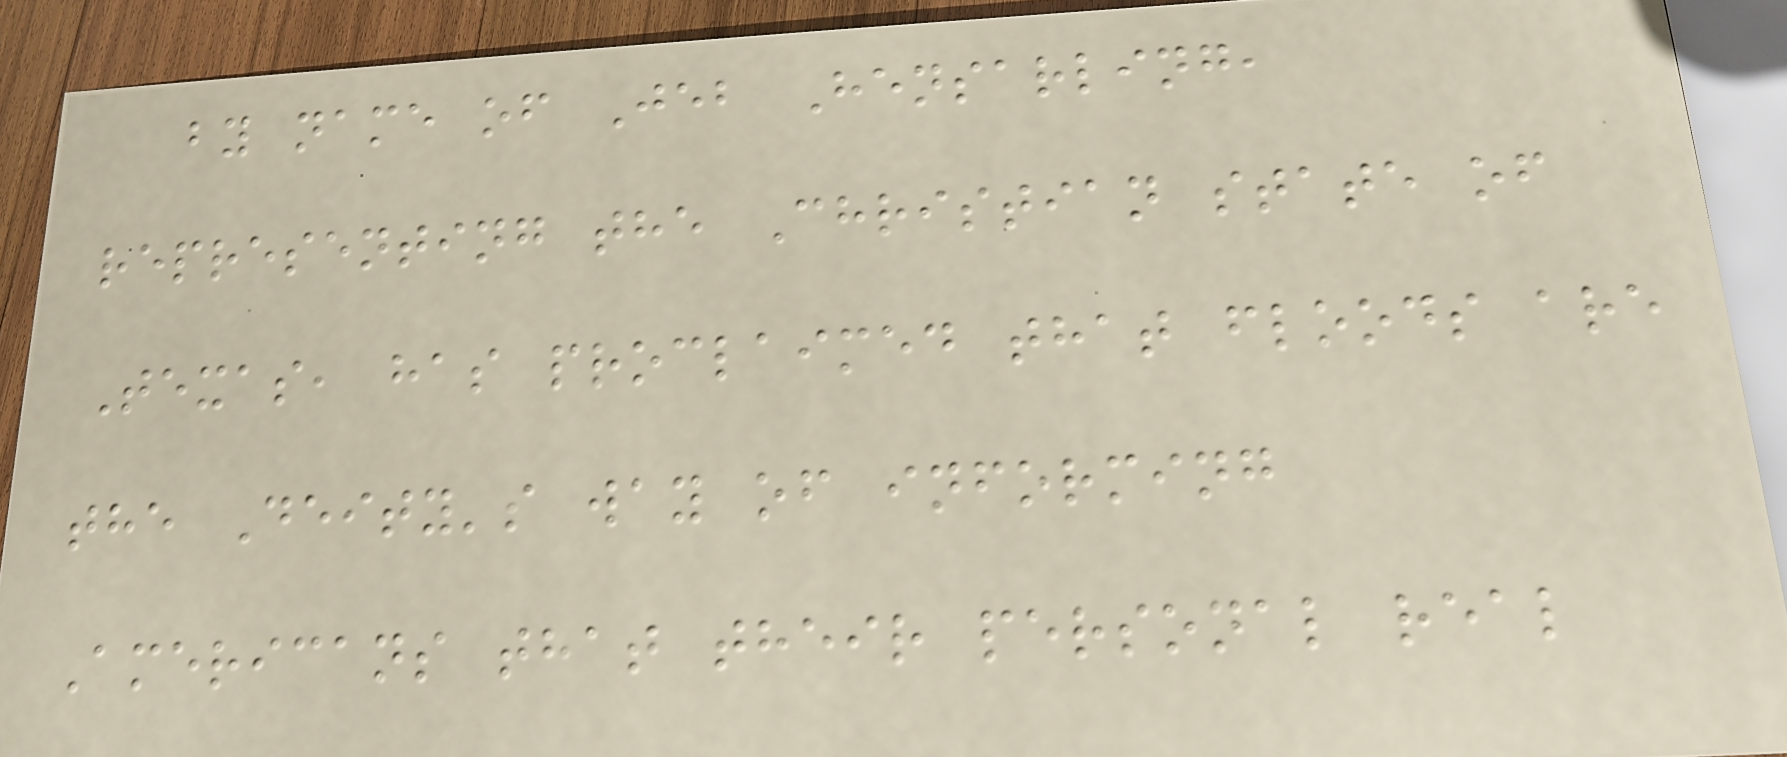by name of Jeb Hensarling,
representing the Christian state of
Texas, has proclaimed that floods are
the Deity's way of informing
Americans that their personal real
